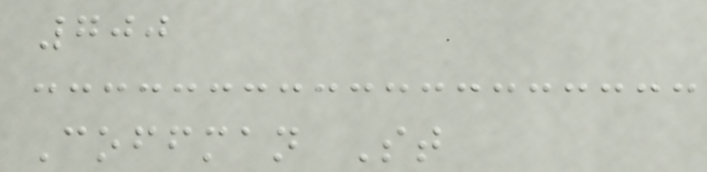700
Coffman St
